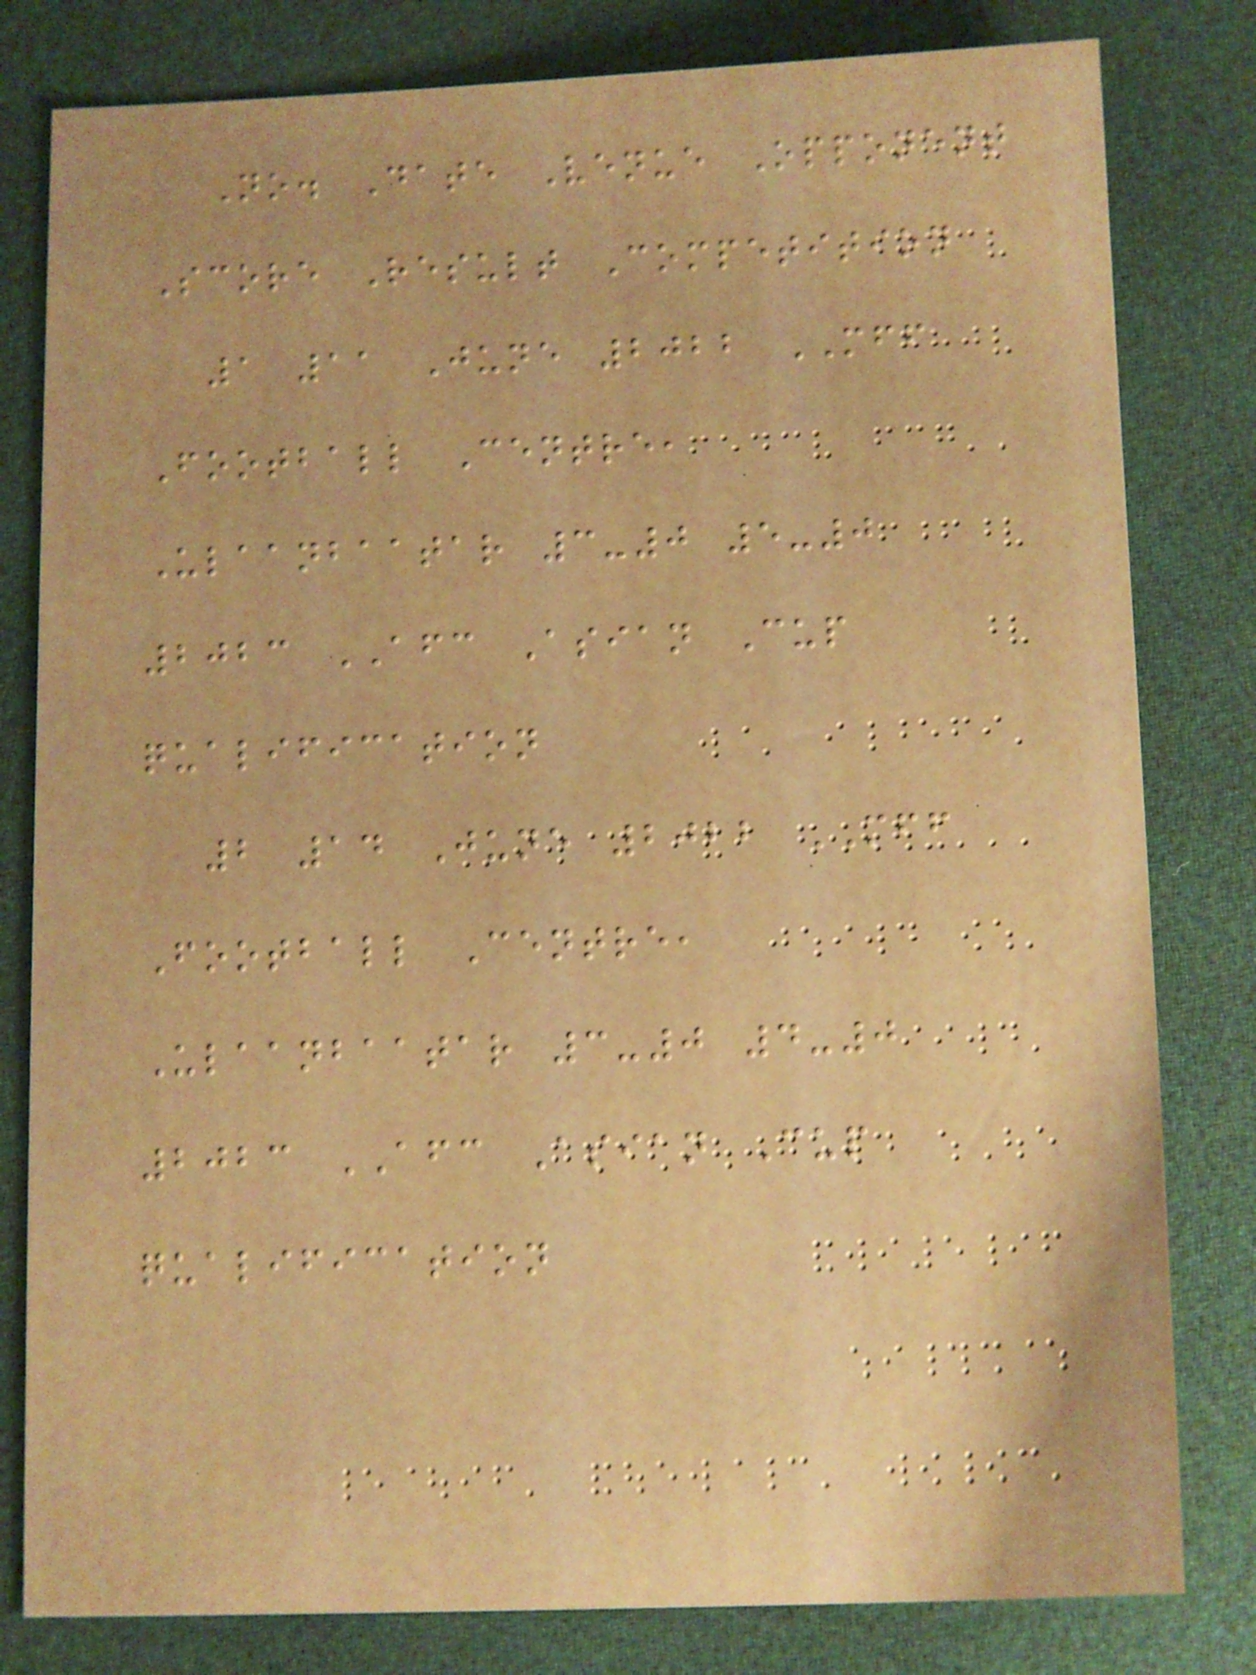No. Date Venue Opponent
Score Result Competition
1 11 June 2022 MFF
Football Centre,
Ulaanbaatar 3-0 5-0
2023 AFC Asian Cup
qualification
2 14 June 2022 MFF
Football Centre,
Ulaanbaatar 3-0 4-0
2023 AFC Asian Cup
qualification
